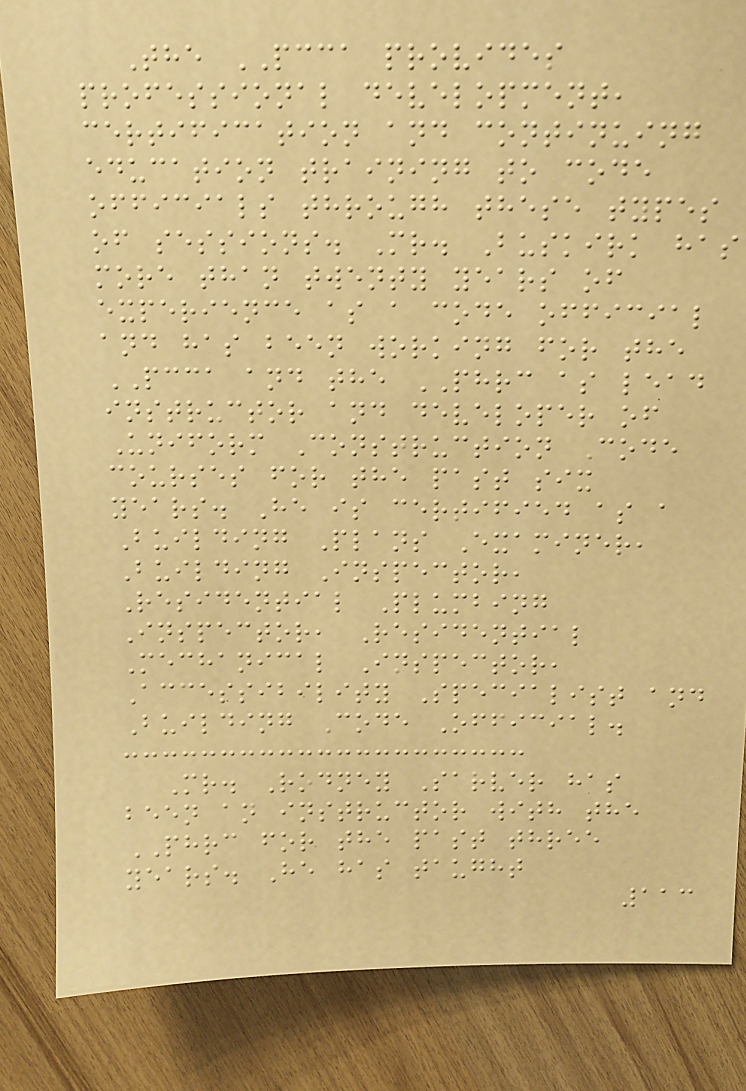The PCCA provides
professional development,
certification and continuing
education training to code
officials through these types
of sessions. Mr. Buskirk has
more than twenty years of
experience as a code official
and has been working for the
PCCA and the PHRC as lead
instructor and developer of
Uniform Construction Code
courses for the past six
years. He is certified as a
Building Plans Examiner,
Building Inspector,
Residential Plumbing
Inspector, Residential
Mechanical Inspector,
Accessibility Specialist and
Building Code Official.
Mr. Rodney Sarver has
been an instructor with the
PHRC for the past three
years. He has taught
113
